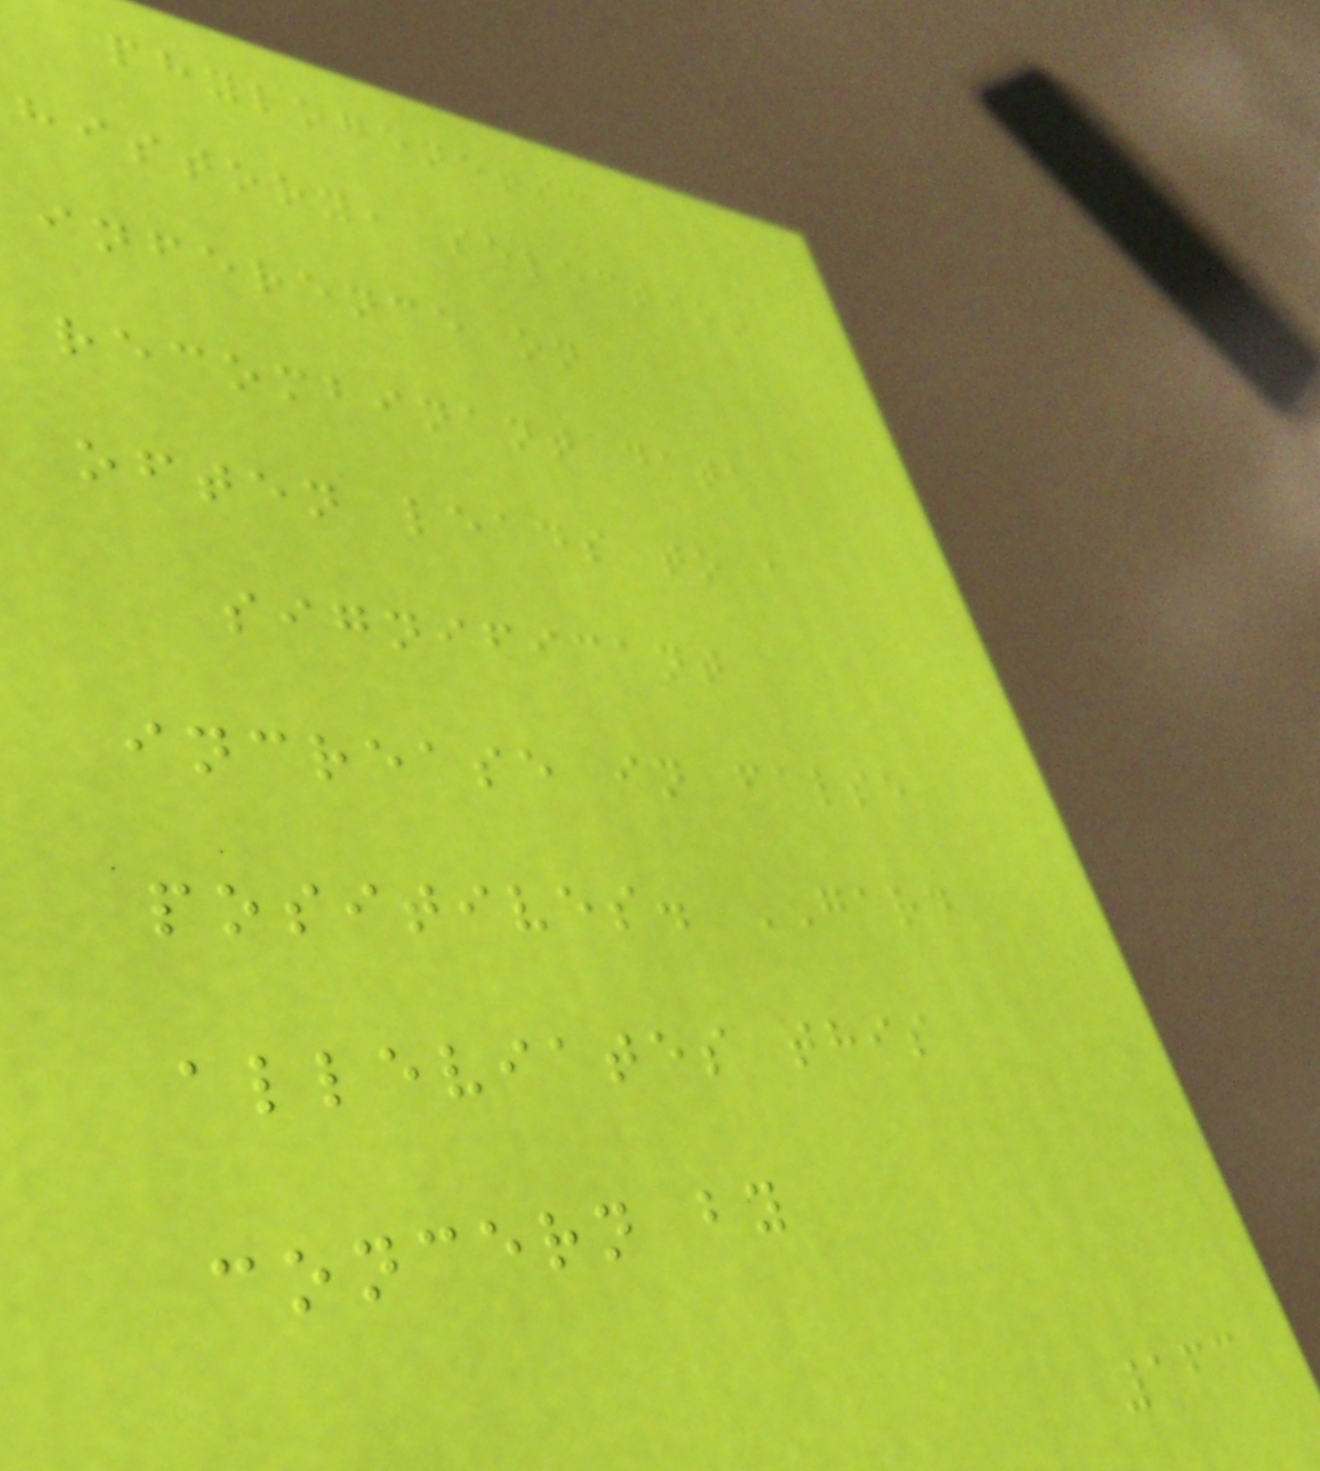phylogenetic
history, selection
inference on
recombinant data
often leads to a
significant
increase in false
positives. GARD
alleviates this
concern by
163
